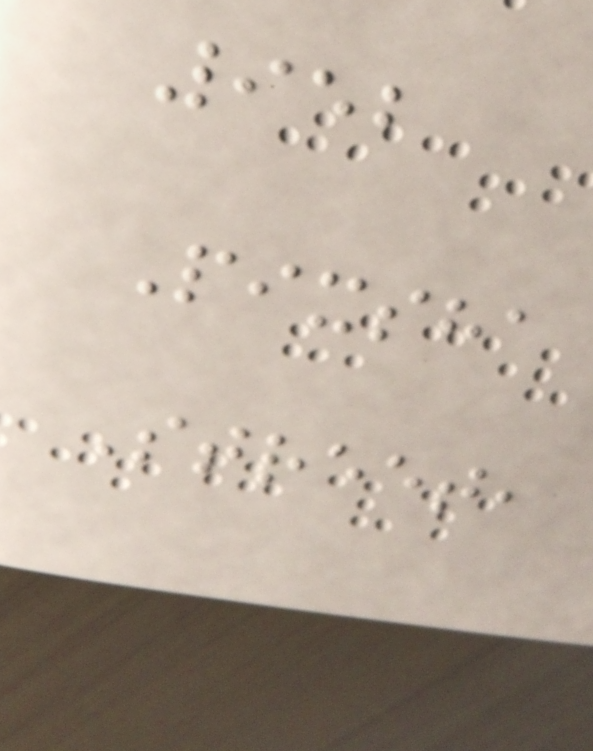952
Pixsha
Street,
